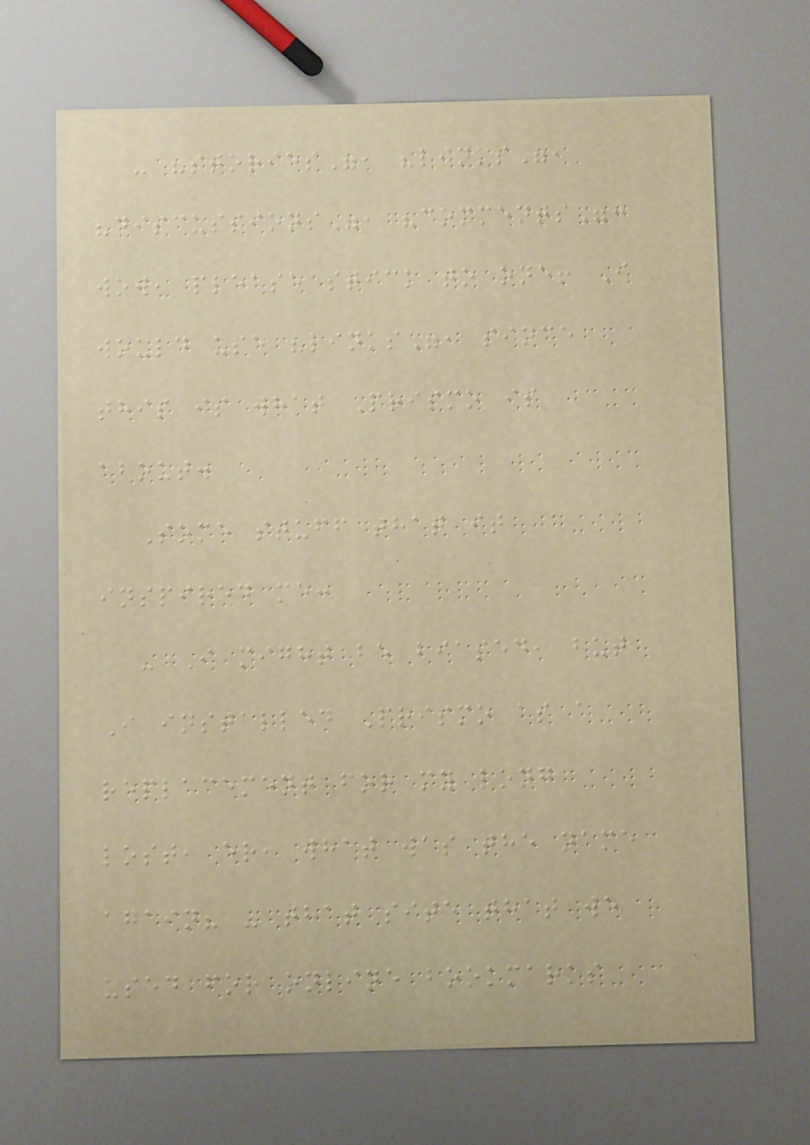- "stories", "links",
"discussions", "comments":
wow, please stick to one! I
would use "links", since
this is what Prismo is
about.
Some stuff that it
inspired me:
- I might be biased, but
I installed Prismo as a
replacement for my long
lost, er, what was the name
again? - that site that we
used for online bookmarks
